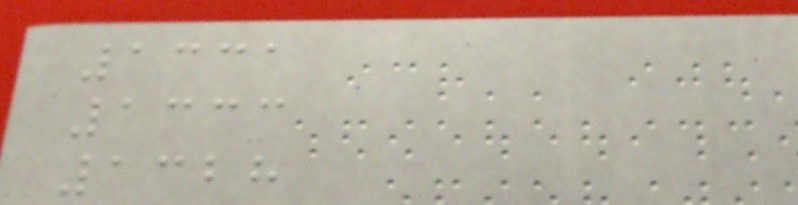1331
1333
1328
